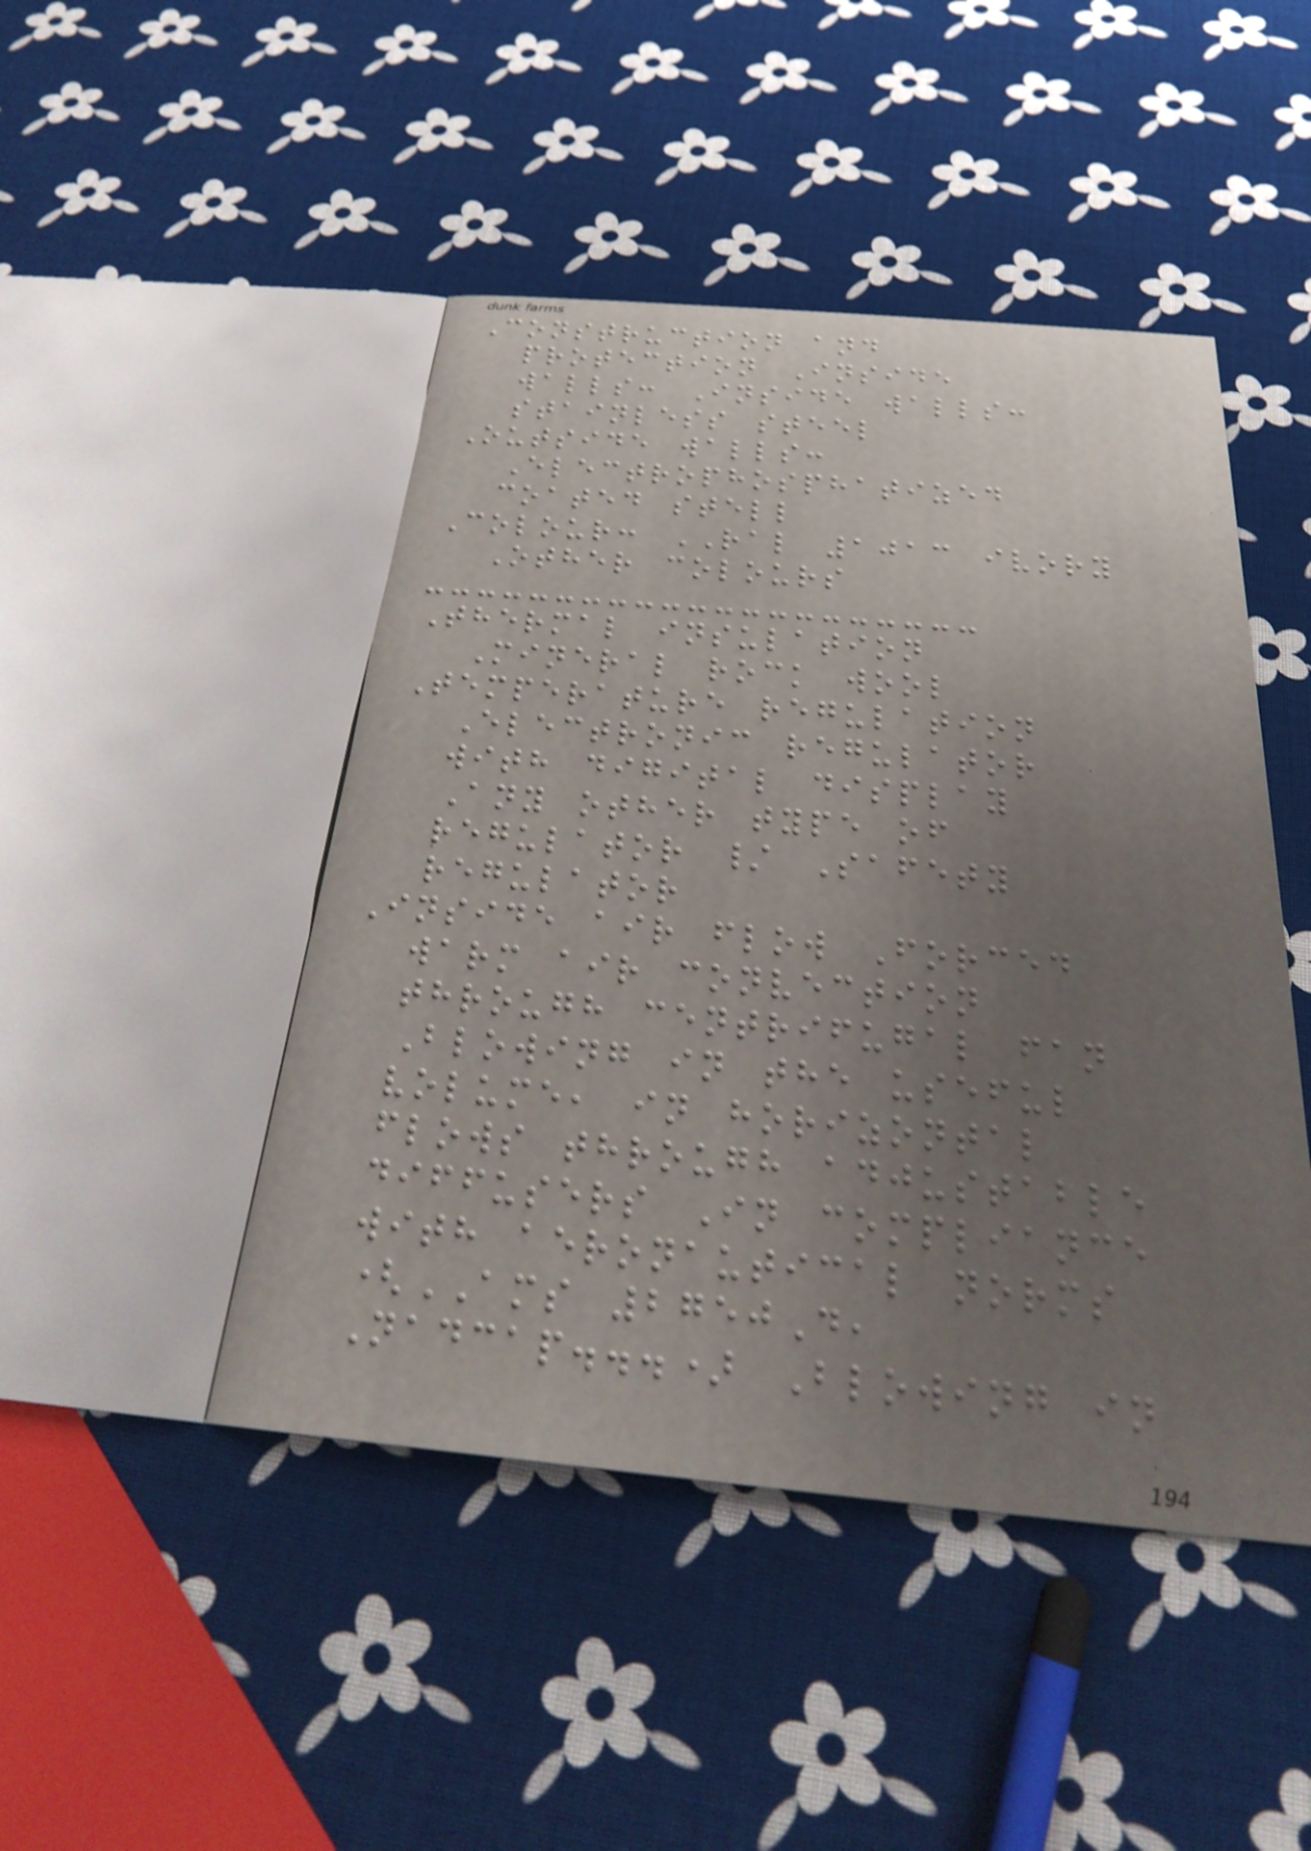Construction and
protection Inside
walls: Inside walls:
stainless steel
Outside walls:
Electrophosphatized
coated stell
Colour: RAL 1013 ivory
Other colours
Thermal insulation
Mineral rock wool
Temperature regulation
Electronic regulator
with digital display
Any other type of
regulator / Safety
regulator
Inside air flow Forced
warm air convection
through centrifugal fan
Blowing in the useful
volume, in horizontal
flows through adjustable
diffusers In compliance
with aeronautical norms
(AMS 2750D,
Nadcap...) Blowing in
